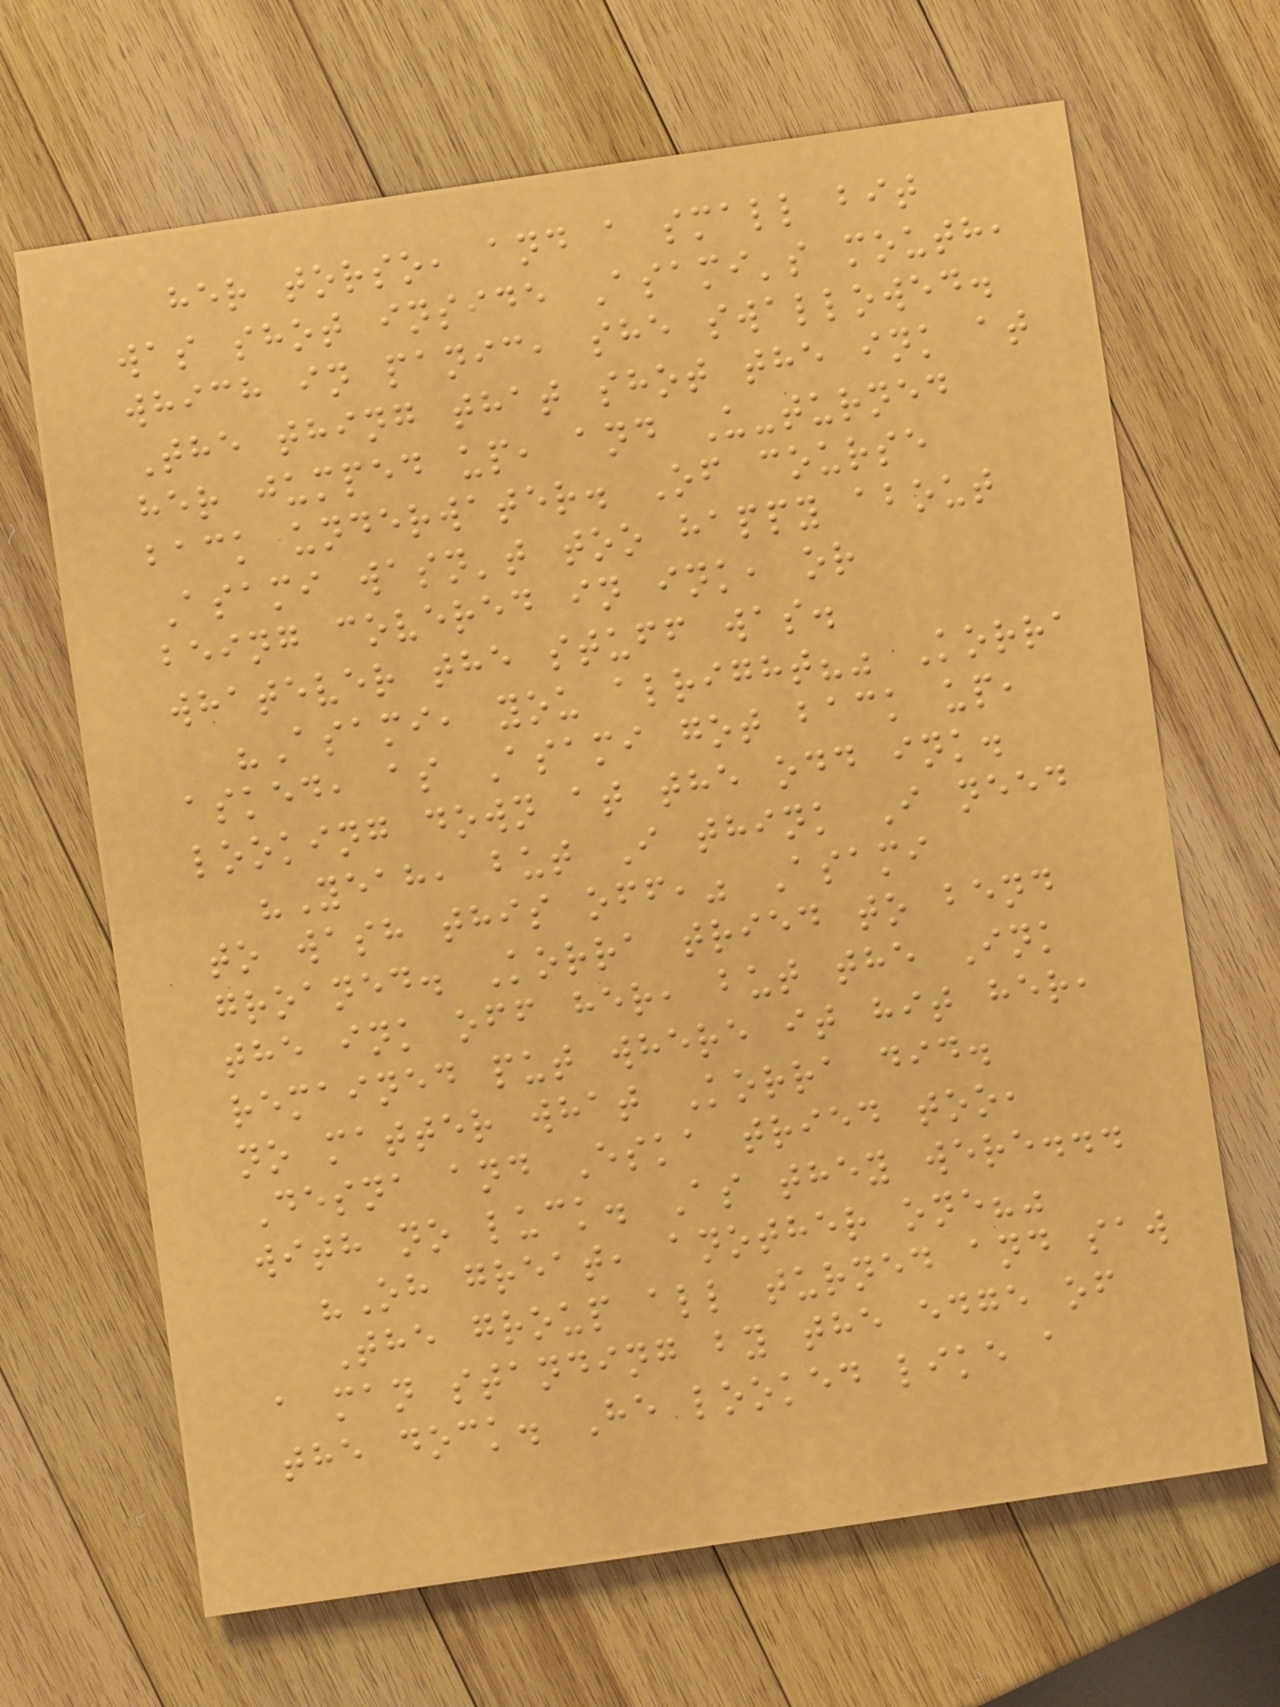her torso, and a small bit
was shot inside Asami's mouth,
which in panic, she swallowed.
The thing that shot the ink at
her jumped up, and U-turned
back underwater. Of course
Asami wasn't too happy about
being covered in ink, or
whatever the stuff was.
"Asami, you alright?" Korra
asked, as Asami got back up,
looking down at the odd ink.
"Yeah, but I think I need
to wash this off," Asami
groaned. Korra tried to bend
the ink off her, but the Ink
remained put where it hit her,
no matter what Korra did.
Desna and Eska tried too,
with no luck. As they were...
"Oh great, another one?"
The group all turned and saw
a man standing by the edge of
the dock. He looked like a
